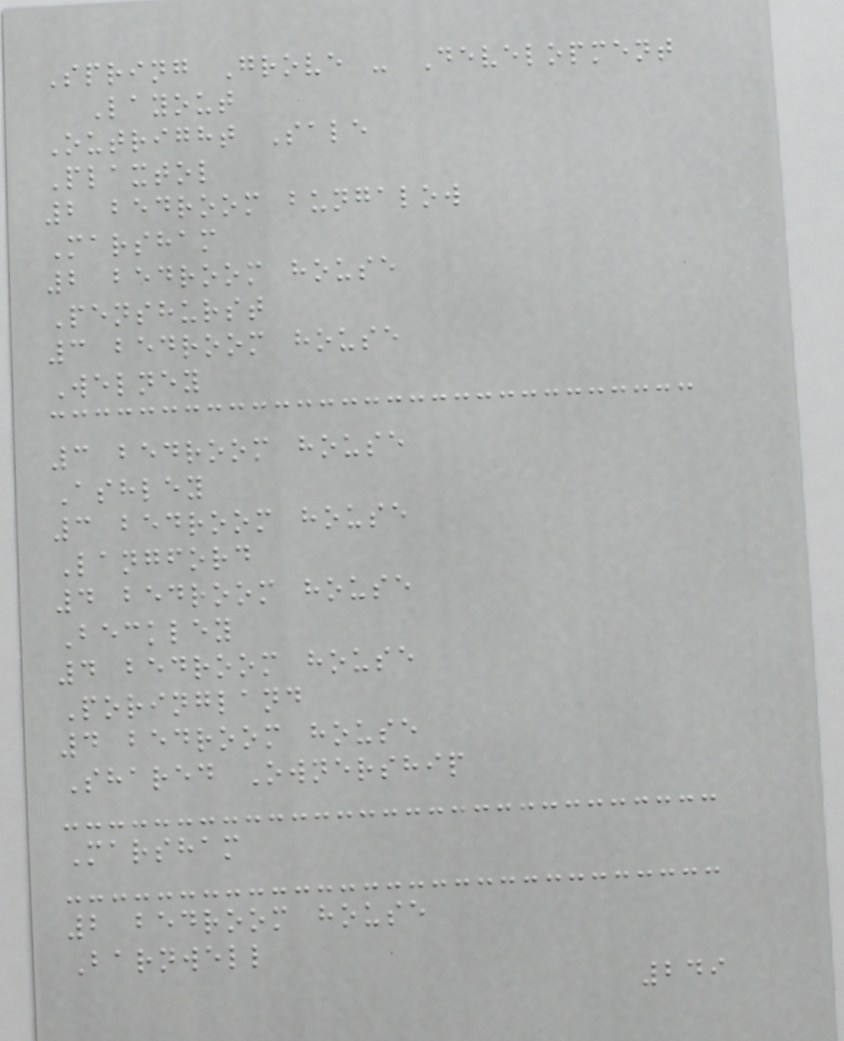Spring Grove - Development
Layout
Outright Sale
Plaxtol
2 bedroom bungalow
Marsham
2 bedroom house
Penshurst
3 bedroom house
Welney
3 bedroom house
Ashley
3 bedroom house
Langford
4 bedroom house
Beckley
4 bedroom house
Poringland
4 bedroom house
Shared Ownership
Marsham
2 bedroom house
Barnwell
249
